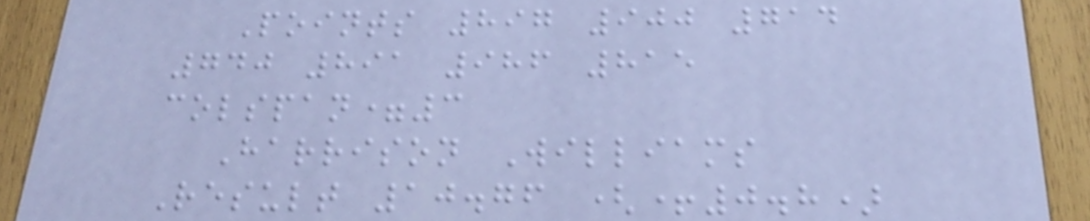Points 897 900 714
740 891 986 815
colspan=3
Harrison Williams
Result 10.76 (+0.8)
